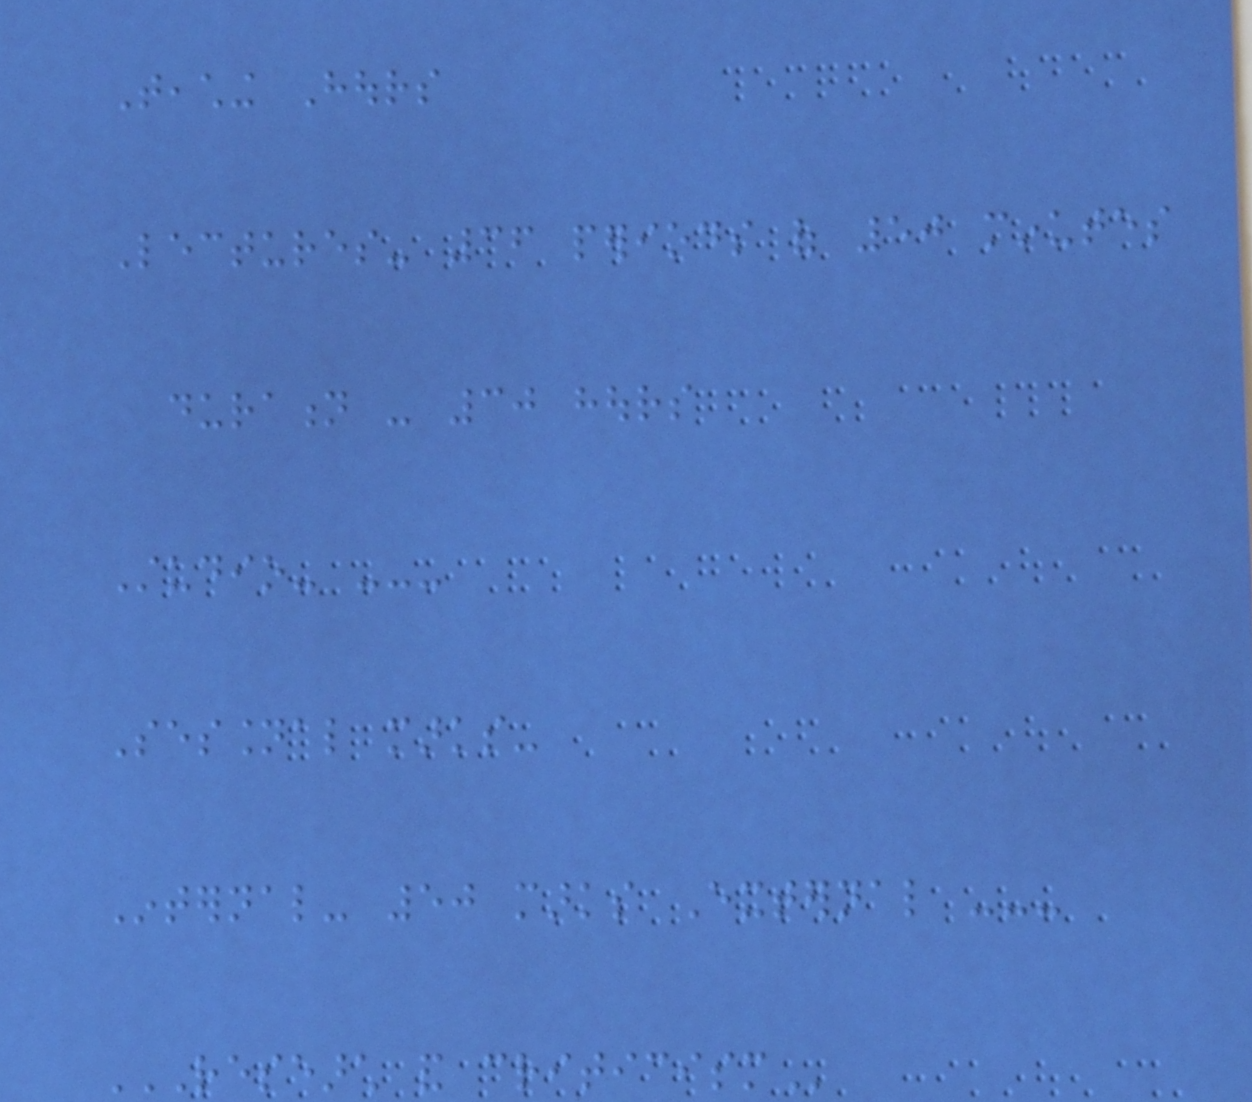Teaching Hours
Lectures- 36 periods of 50 minutes
duration - 30 hours
Studio- ---
Sessional marks-
Internal- 50 marks External ---
RESEARCH AND CRITICISM
